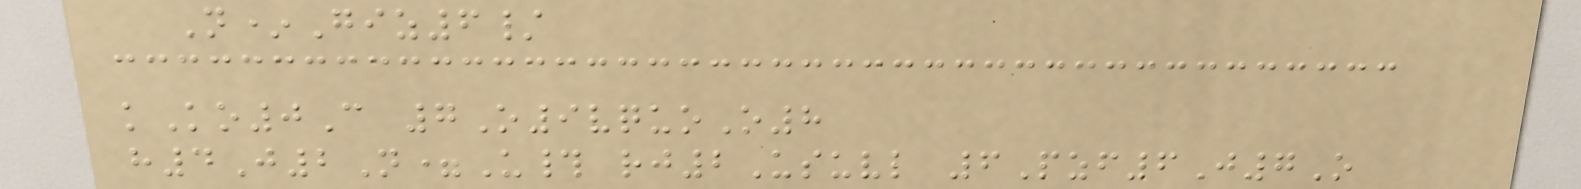N*Giz6/
kKo0C 7O9vquoO8
h4J2N=U# rj2Usuvl 6Pzf6J7O
